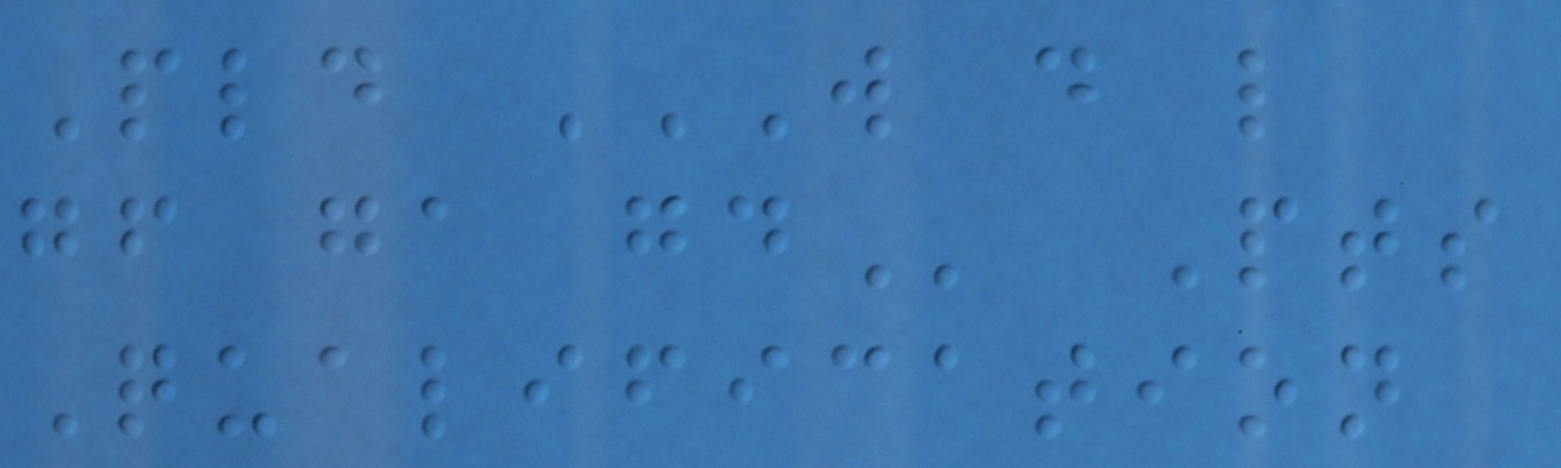Pld W D L
GF GA GD Pts
Qualification
